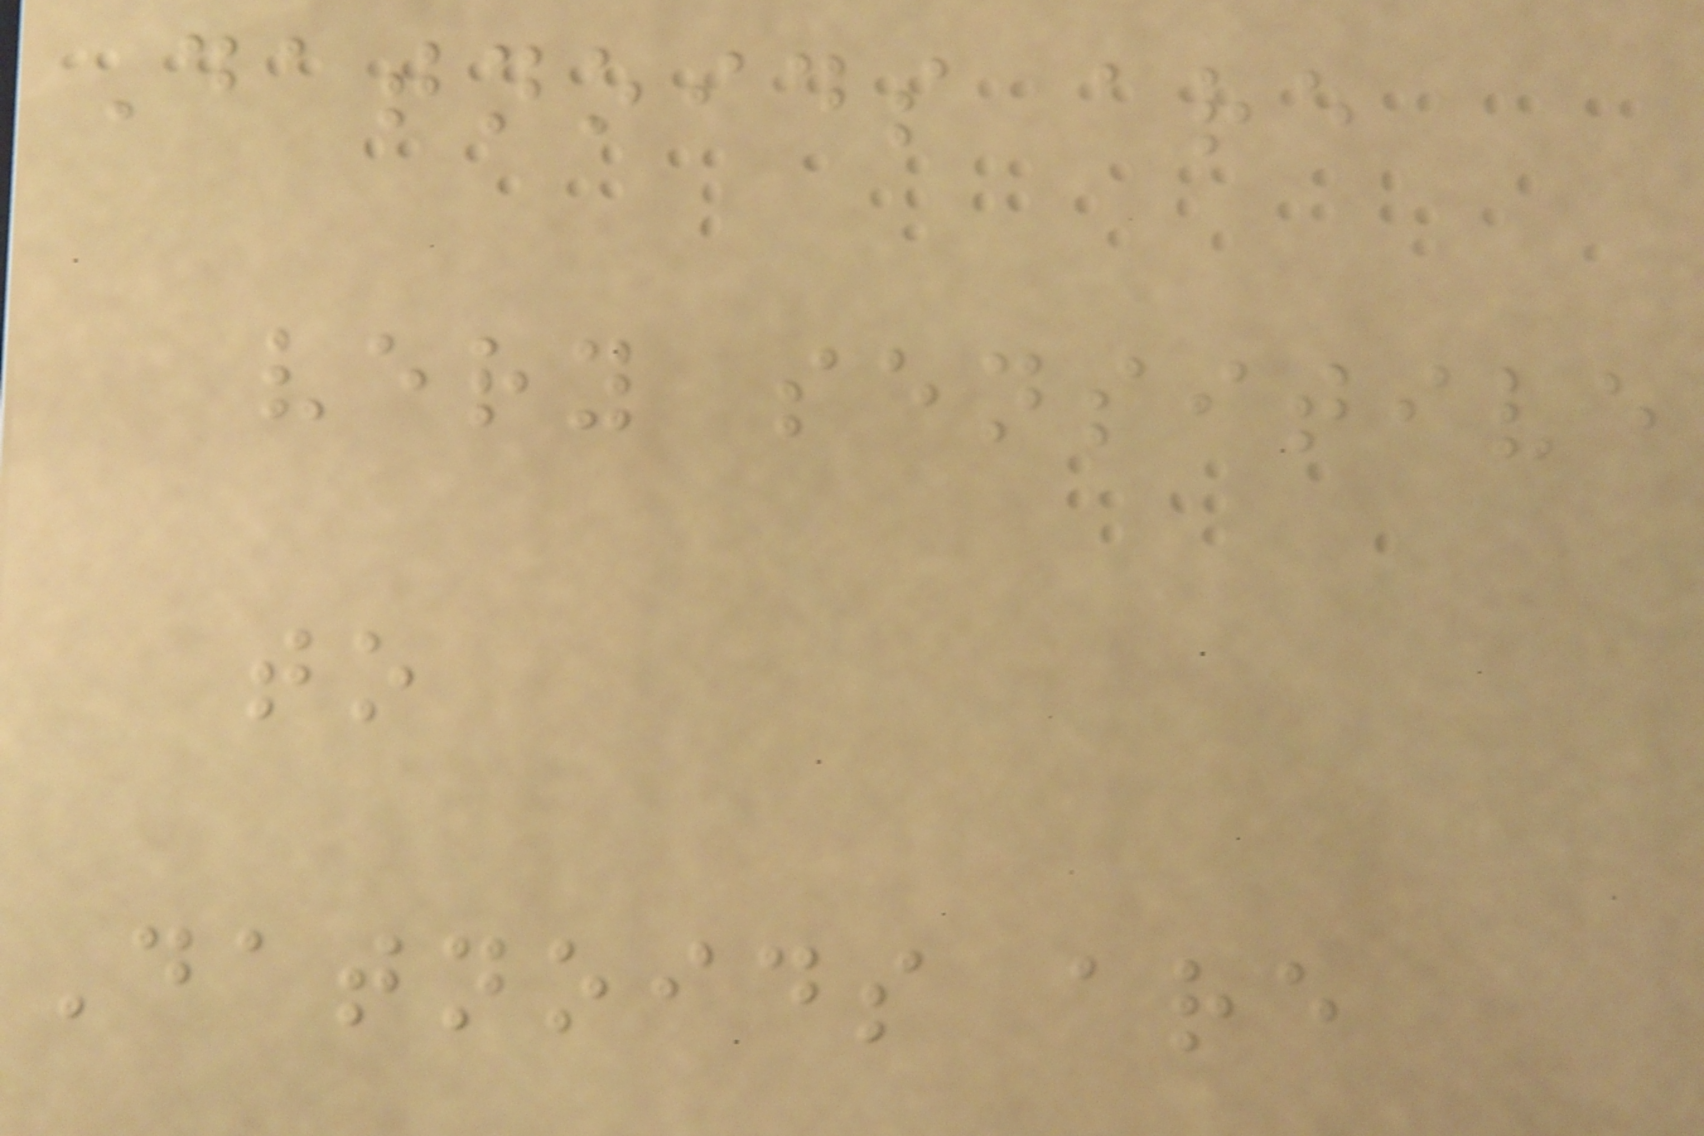Datnoids are
very sensitive
to
Datnoids are
